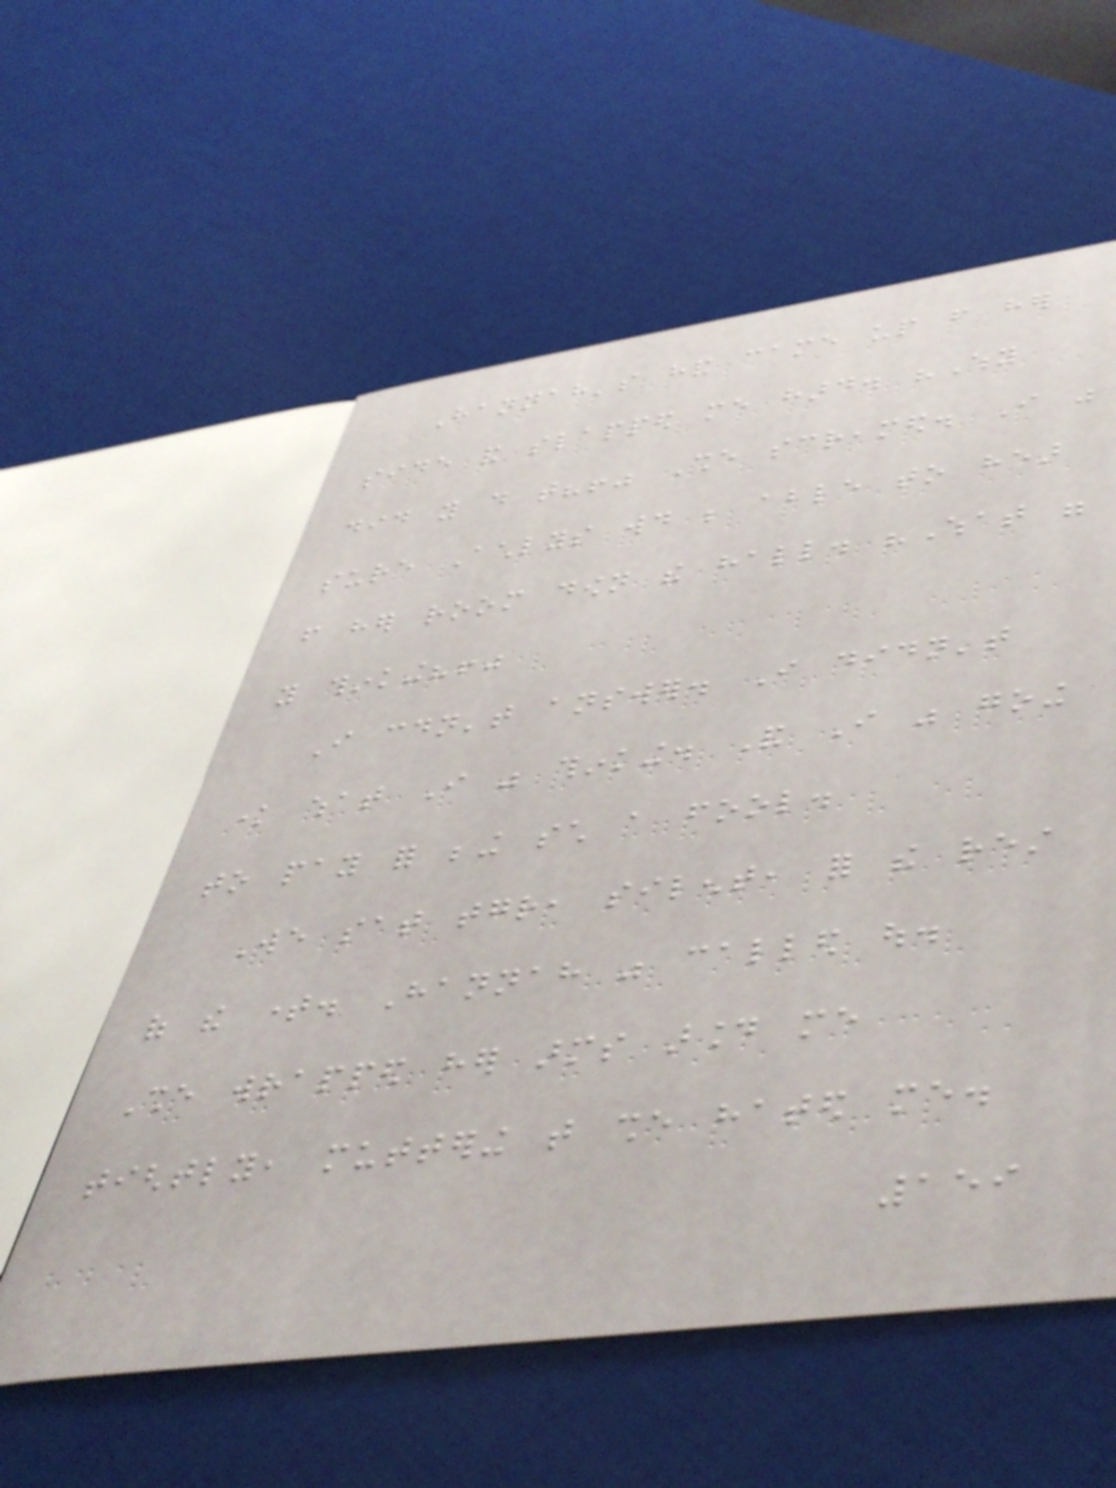Hannah's hand came up from her
side and slapped me hard. "Why
did you do that?!" She screamed. I was
sure Achlys would be able to hear
from her room down the hall. "What were
you thinking?!"
I couldn't answer. I didn't
know what I was thinking. And I was going
to pay for being such a fool.
We sat together, silent, for the rest
of the time. Hannah was called out.
She wrapped her arms around me
tightly, muttering that she hated me.
159
